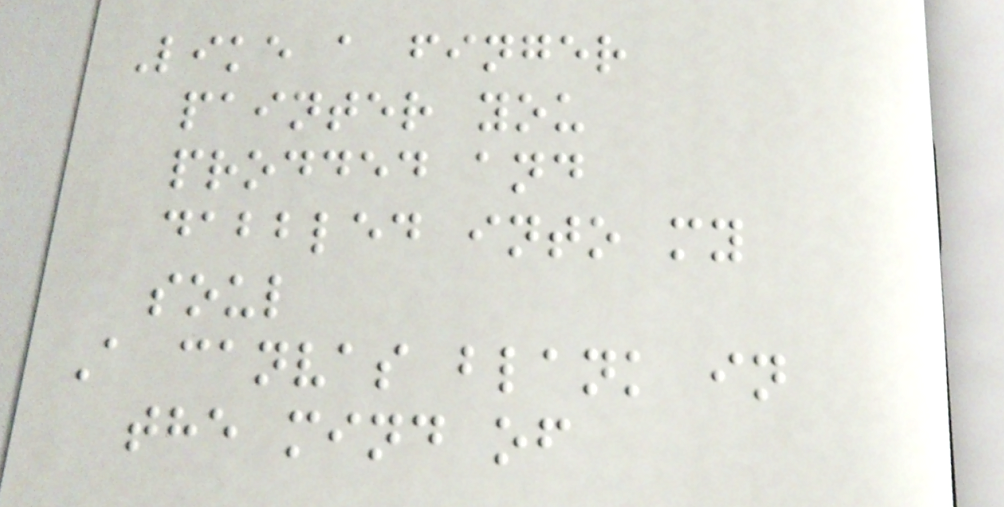Like a finger
painter you
prodded and
dabbled into my
soul
A canvas blank in
the mind of
